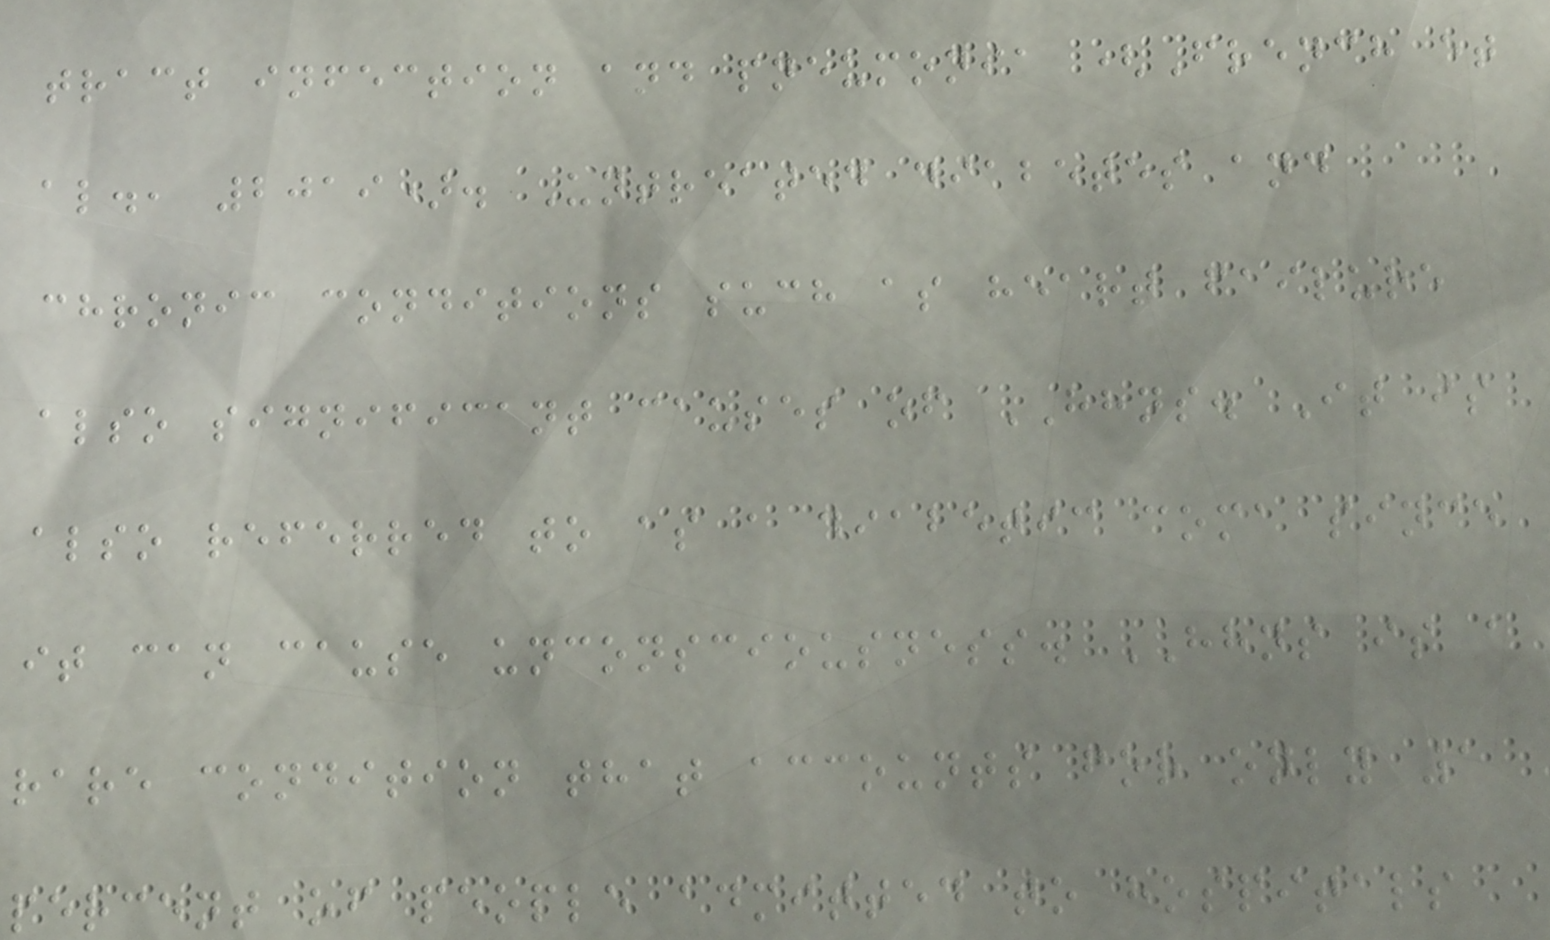tract infection and pneumonia (French et
al., 2019). Untreated diabetes and
chronic conditions such as heart failure
also significant causes of HHNS. It is
also referred to as a diabetic coma since
it can cause unconsciousness. HHNS is a
rare condition that accounts for only 1
percent of people admitted to hospitals
